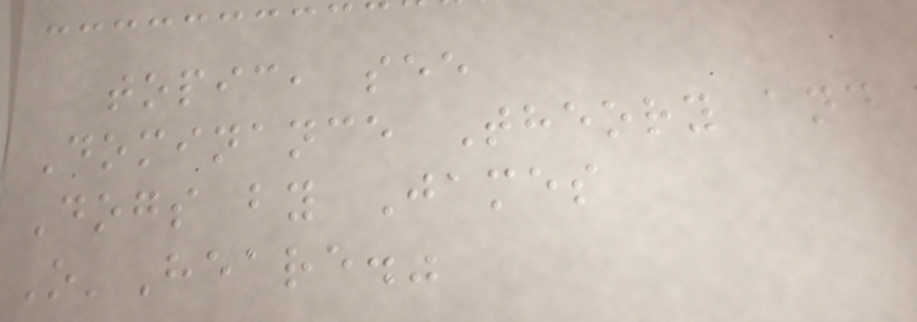topic, see
Dominance Theory and
Dogs by James
O'Heare."
